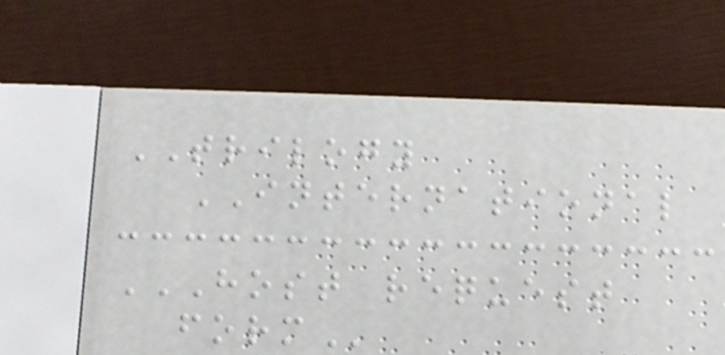TRILOGY
INTERNATIONAL
HOST REQUEST
FORM
